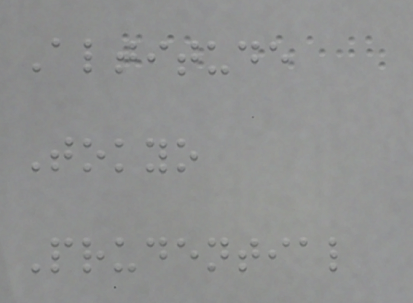Altitude
Tokyo
Prudential
